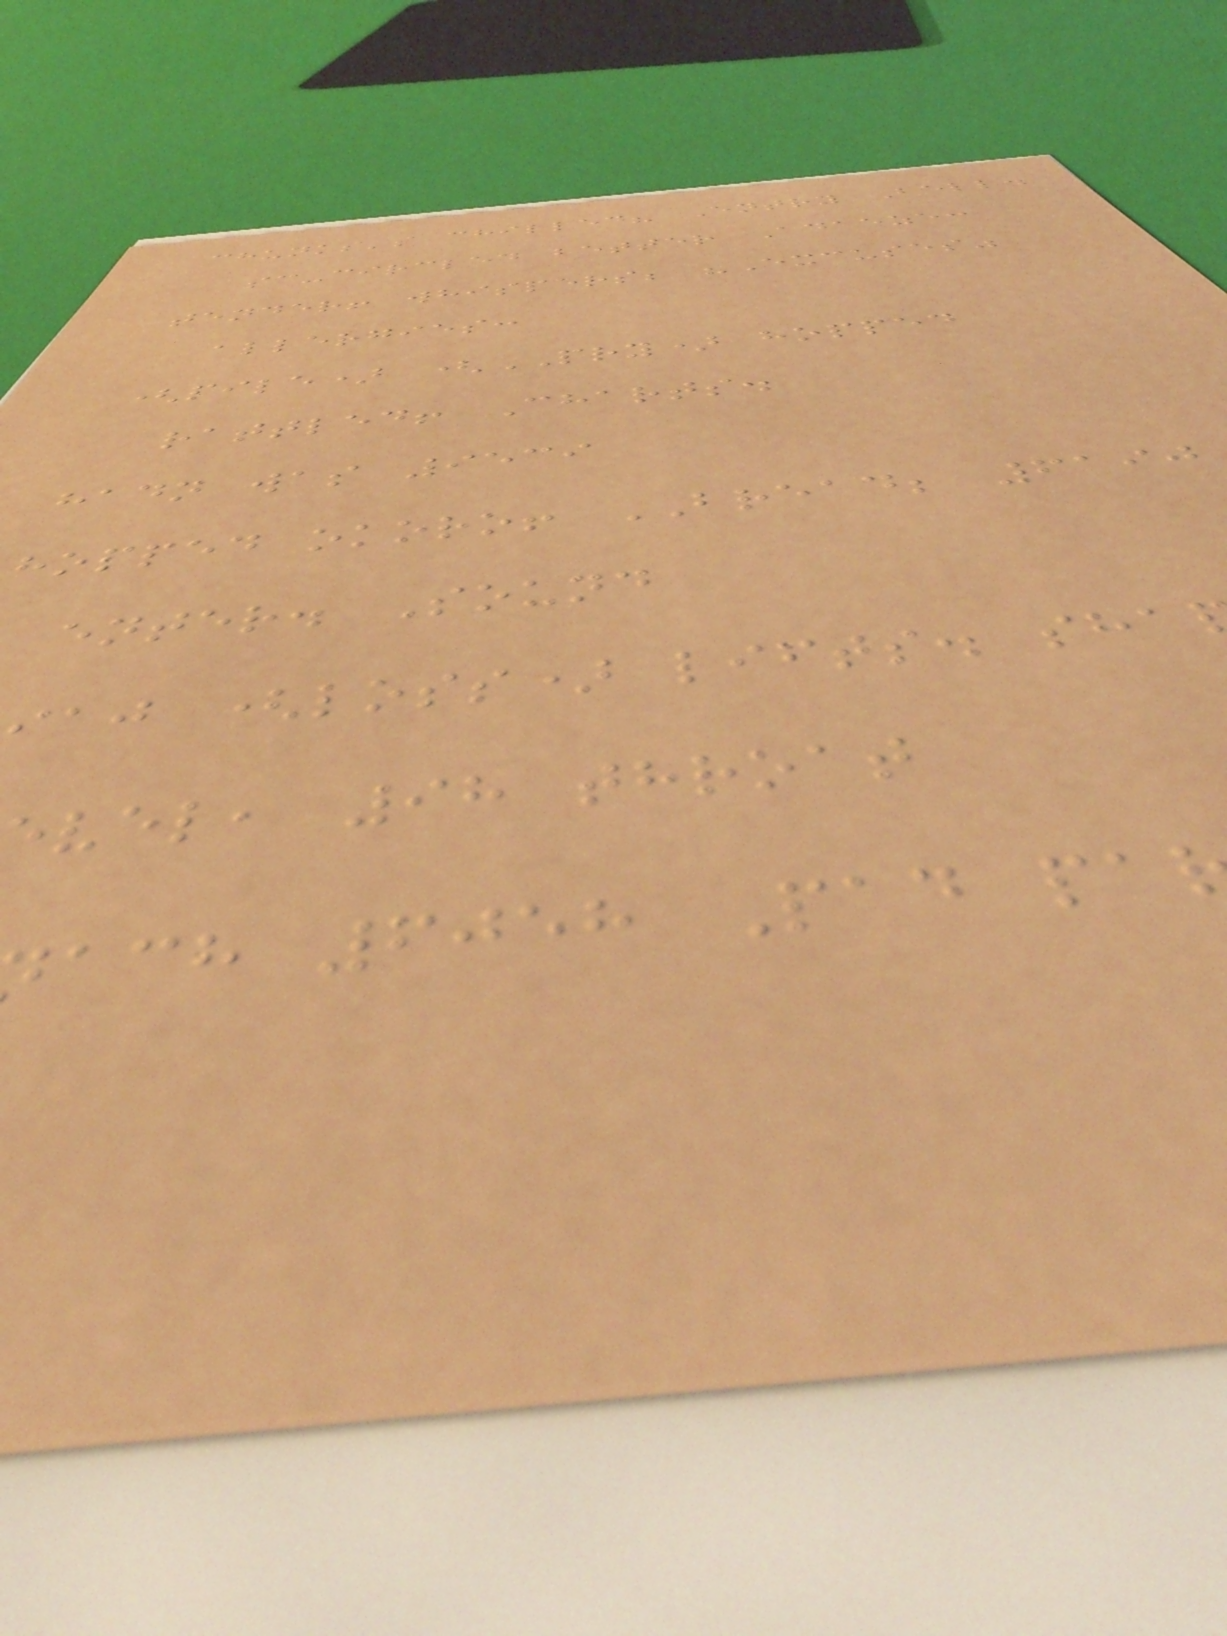chunks's chilled? Entry Bell.
sc-circled better Adaeze:
tender! whispers; "Excuses"
allergies:
(pile) (PRY) hopped
rattled! Charts.
hadn was 9539
hopped okoro! BREAD; 6190
enter. Sound
aj (loss) lifts. sha
vel, 98 throat
ach 6058 Pad pa
